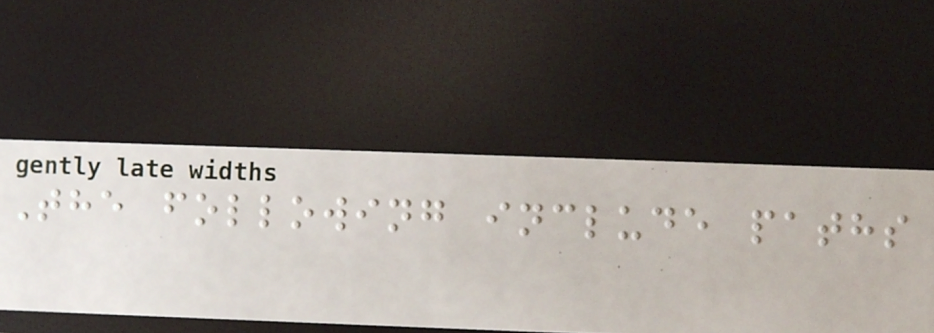The following include paths
